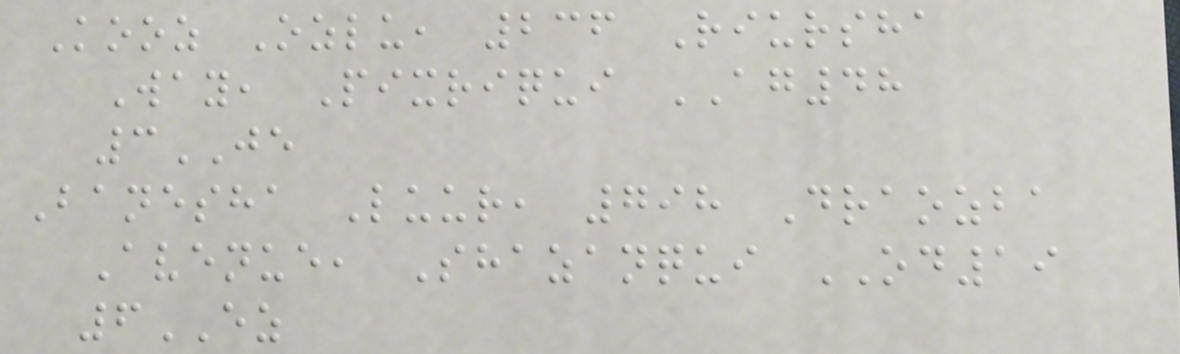Kooz Ozlu, 236 Riursha
Way, Pixriqui AG48
3JE
Banesha Luur, 798 Draozba
Avenue, Shazanqui OD19
6EZ
